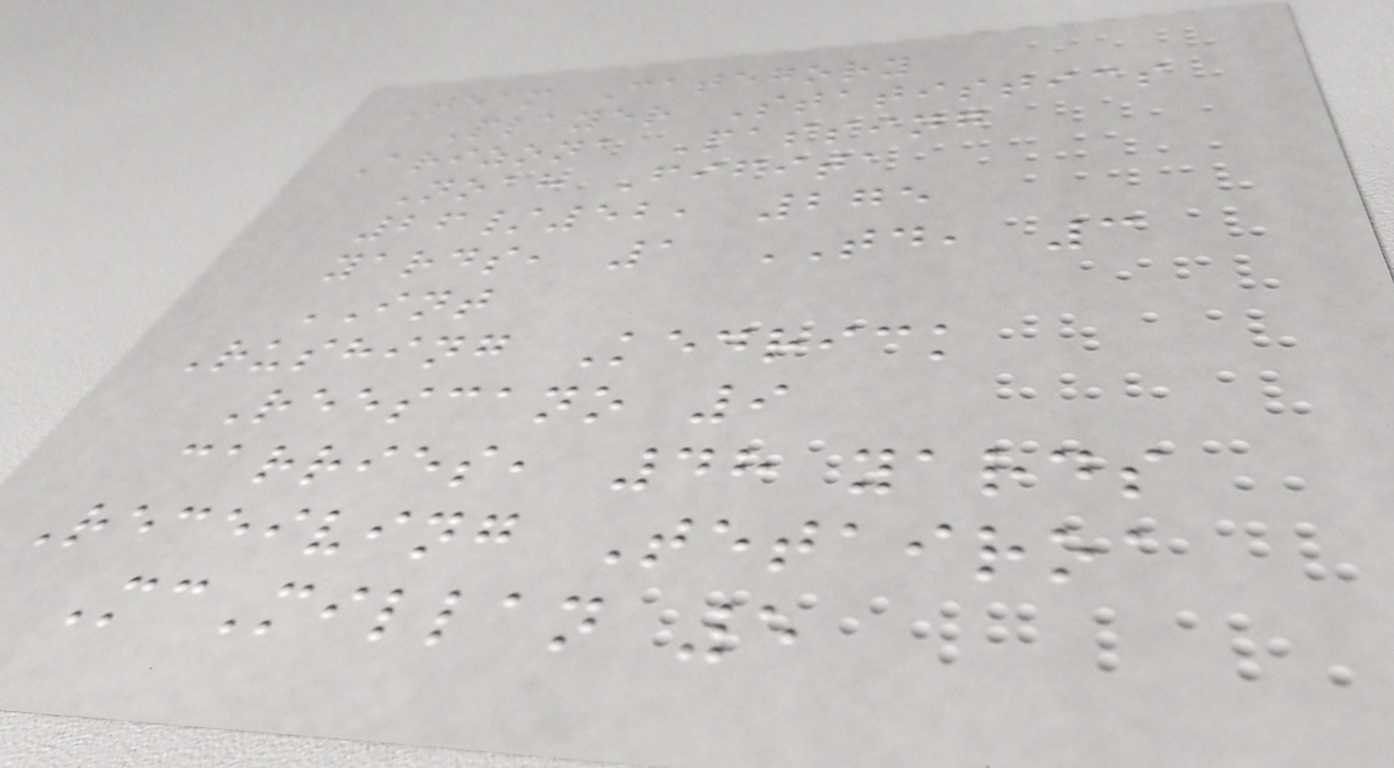Team Category
Player Statistics
Arizona Passing
Noah Fifita
26/52, 275
yards, 1 TD, 3
INT
Rushing Kedrick
Reescano 9
carries, 48 yards
Receiving Tetairoa
McMillan 5
